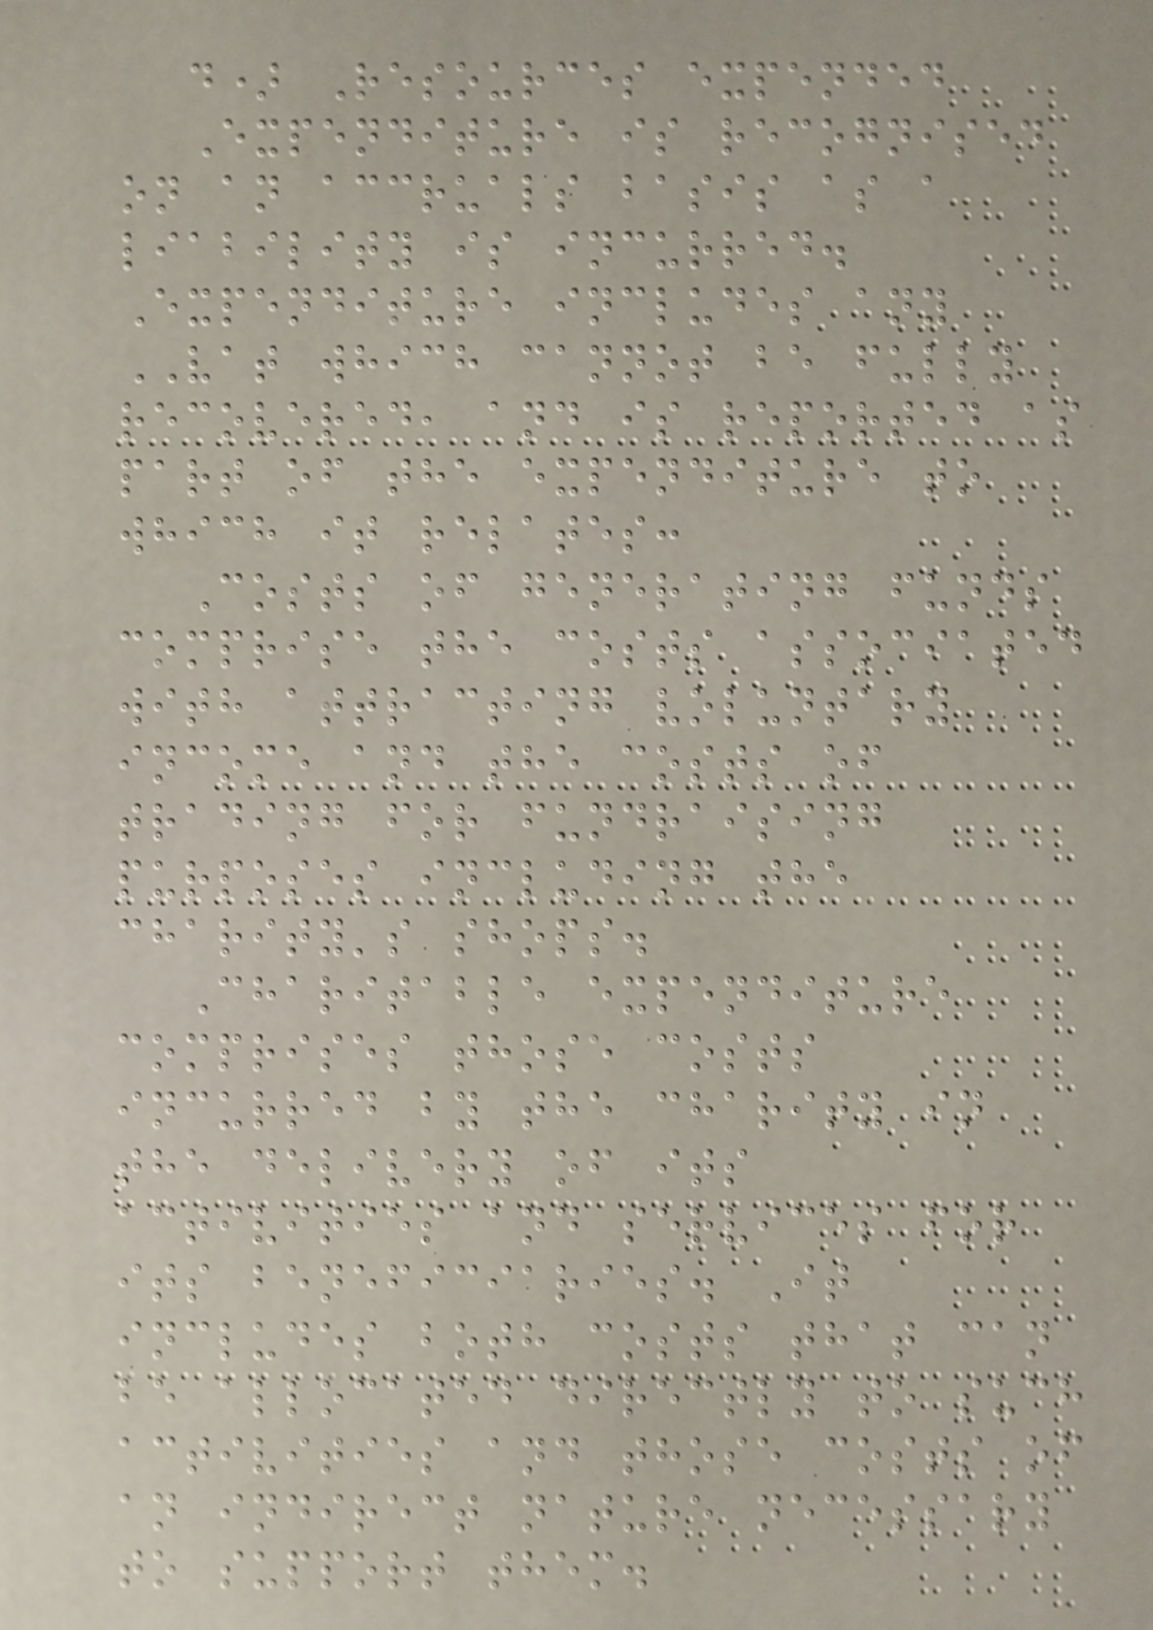d) Resources expended
Expenditure is recognised
on an accruals basis as a
liability is incurred.
Expenditure includes any
VAT which cannot be fully
recovered, and is reported as
part of the expenditure to
which it relates:
Costs of generating funds
comprise the costs associated
with attracting voluntary
income and the costs of
trading for fundraising
purposes including the
charity's shops.
Charitable expenditure
comprises those costs
incurred by the charity in
the delivery of its
activities and services for
its beneficiaries. It
includes both costs that can
be allocated directly to such
activities and those costs of
an indirect nature necessary
to support them.
